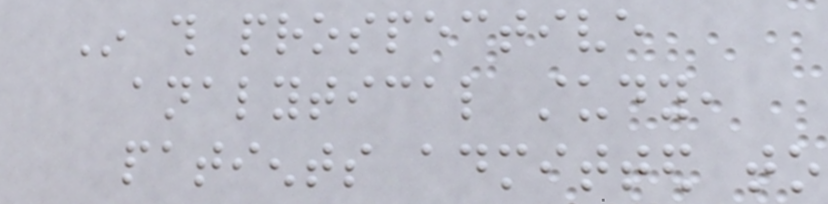In this prospective
analytical study,
patients admitted to
